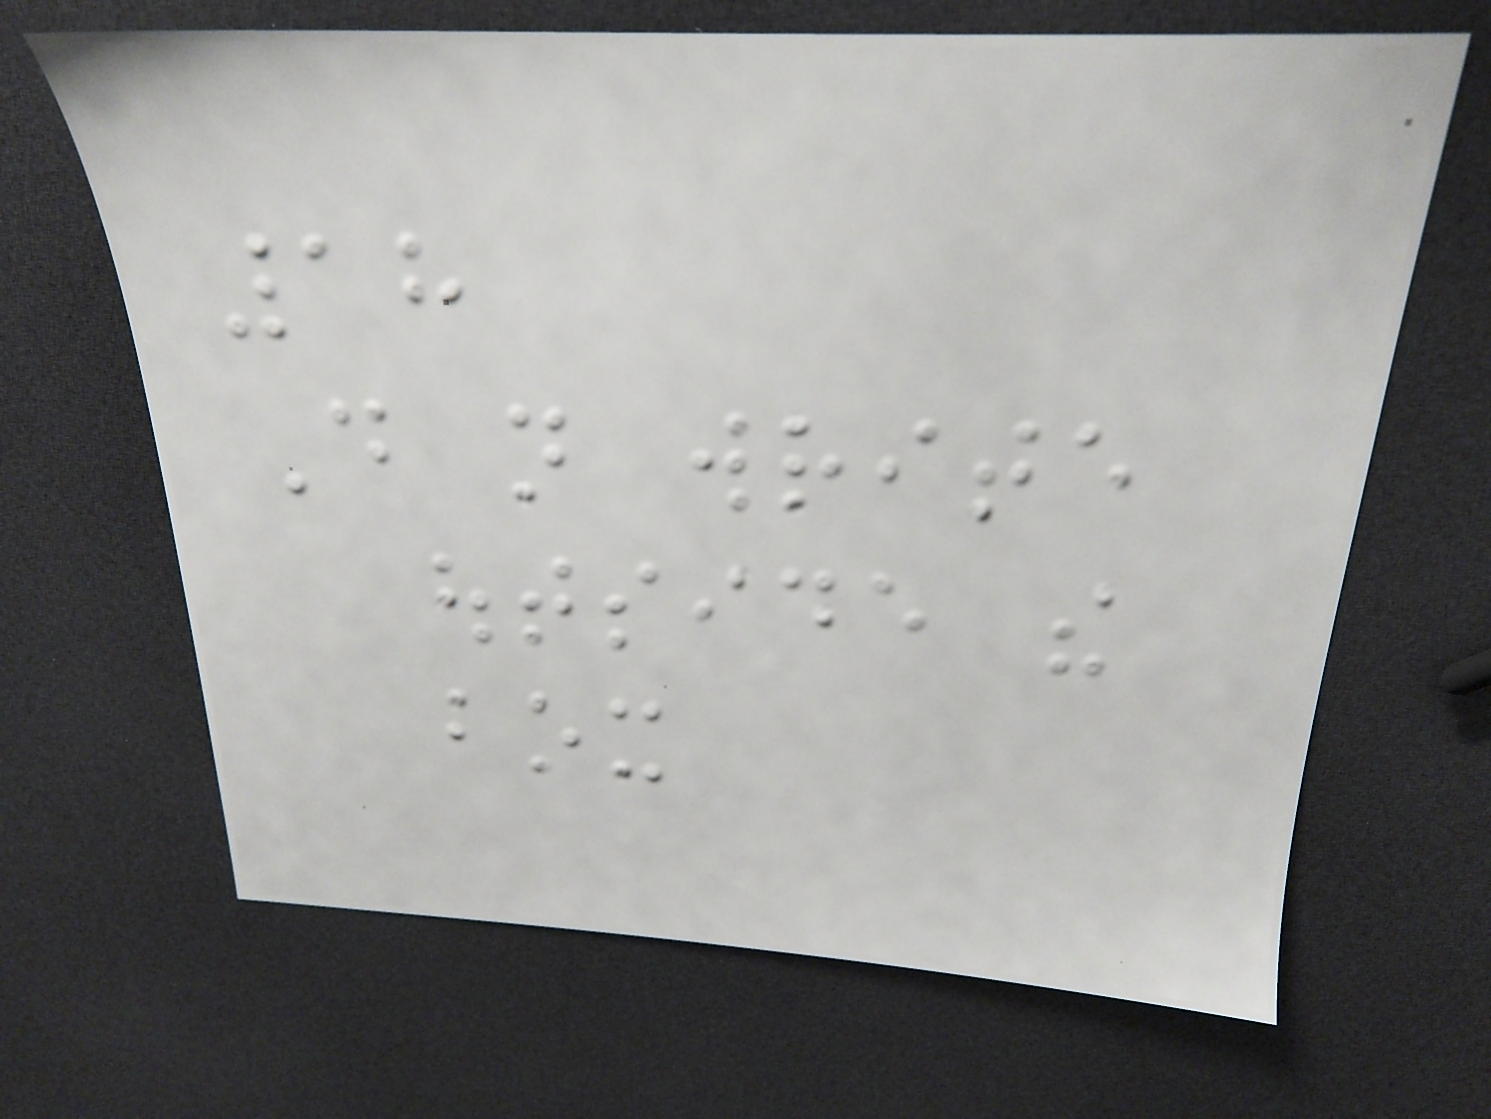18
Do not write
outside the
box
